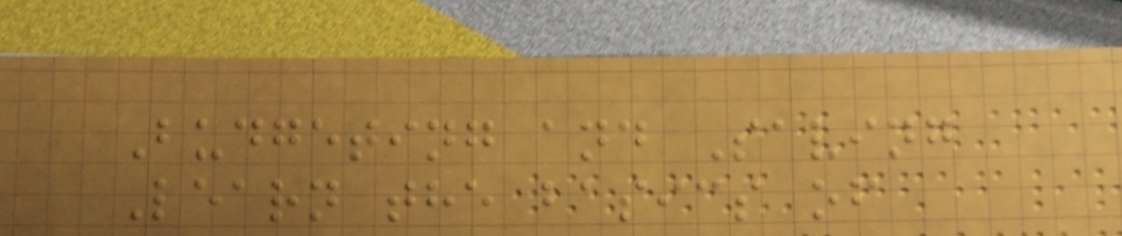Budgeting and Saving
Learn the basics of
